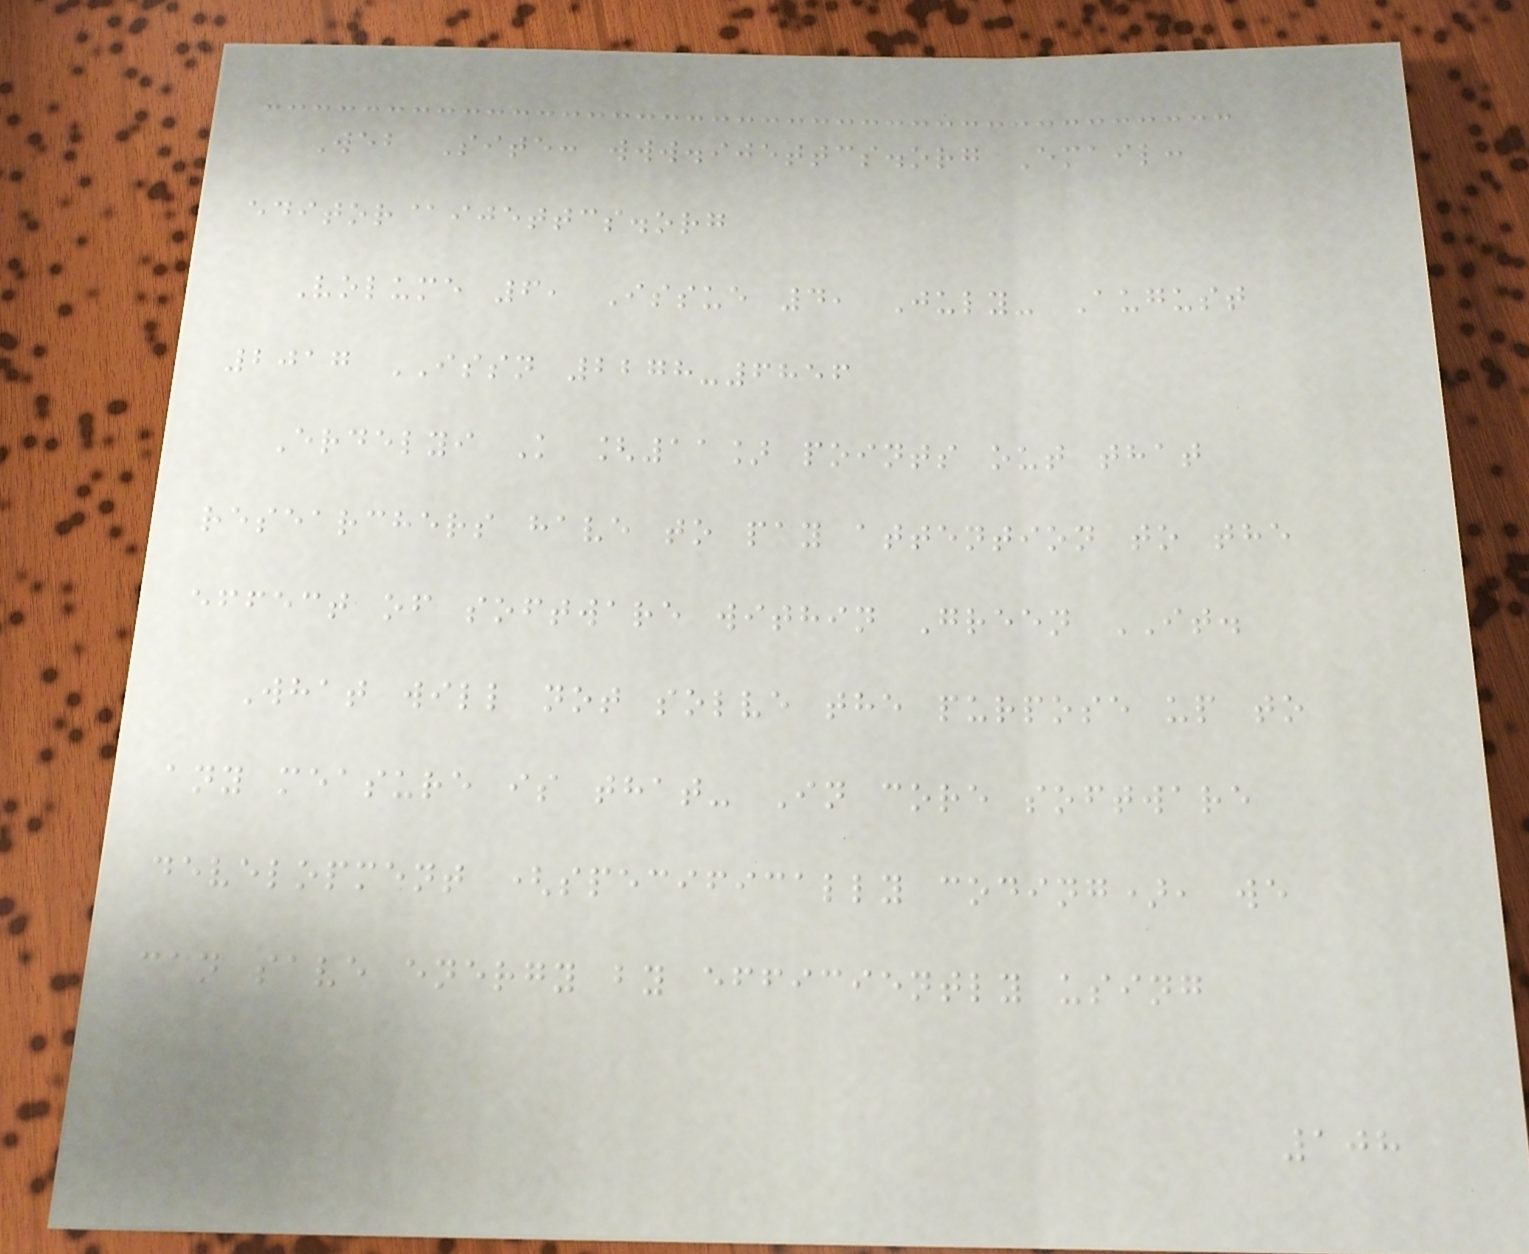Web Site: www.ijettcs.org Email:
editor@ijettcs.org
Volume 6, Issue 4, July- August
2017 ISSN 2278-6856
Erdelyi K [11] points out that
researchers have to pay attention to the
effect of software within Green IT.
What will not solve the purpose up to
any measure is that- In core software
development (specifically coding), we
can save energy by efficiently using
108
